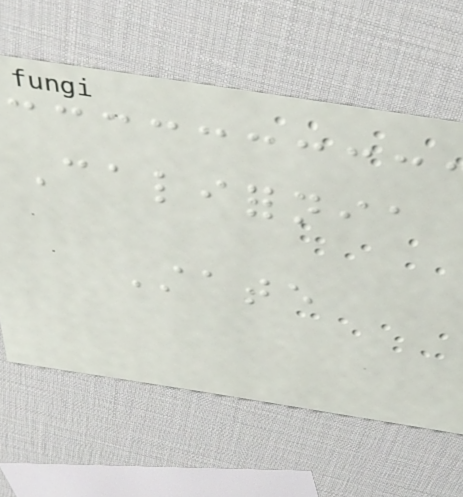California
State
